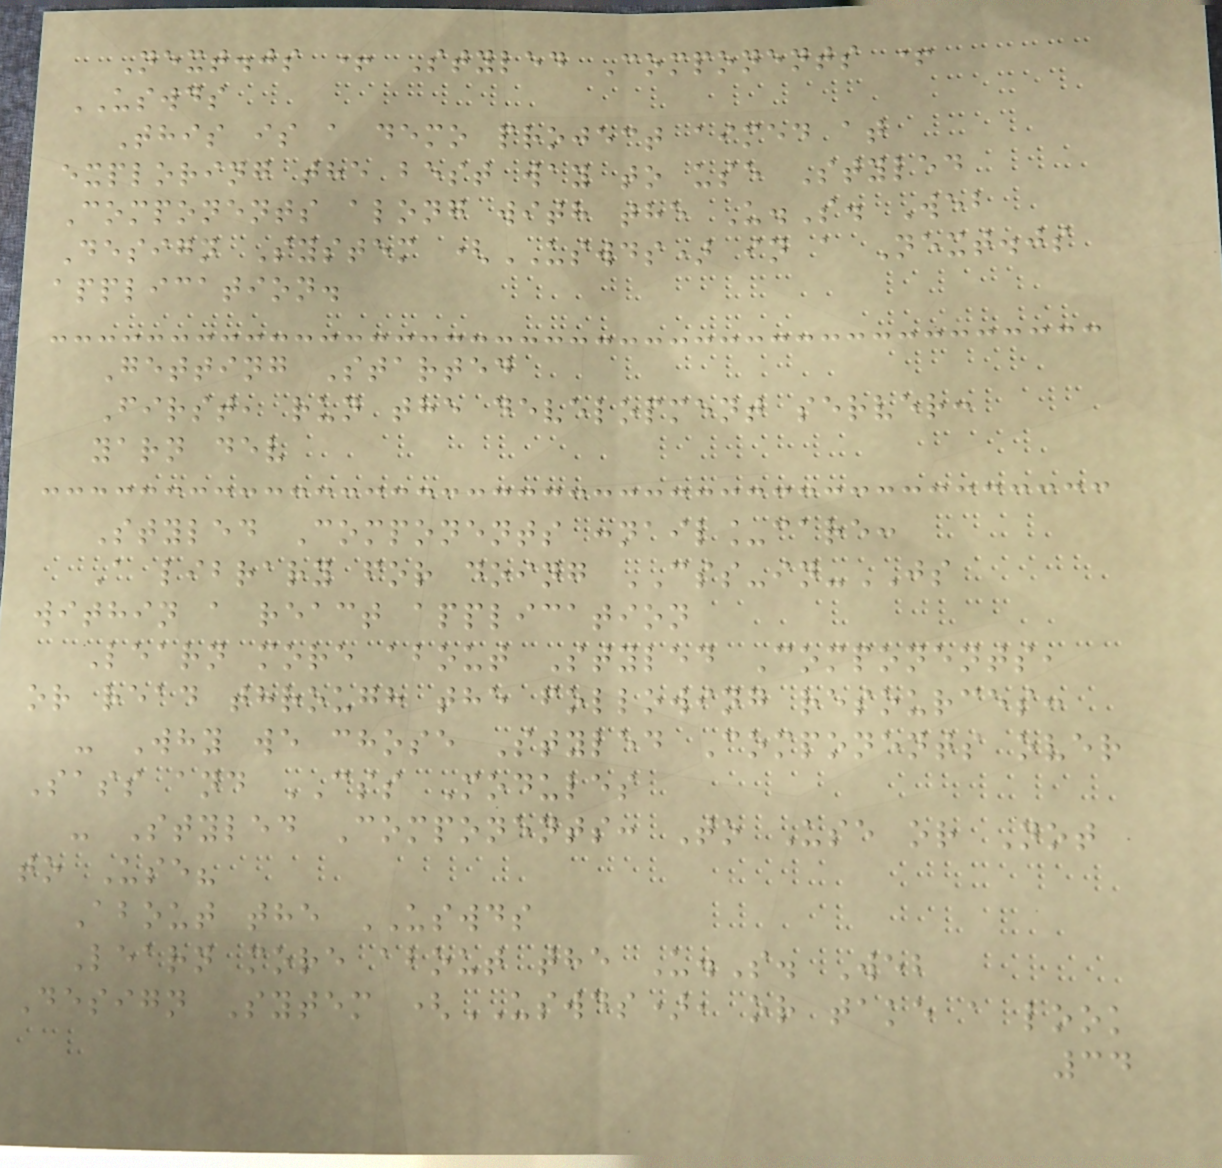Next.js + Styled Components +
USWDS
This is a demo project aimed at
exploring the best way to use Styled
Components along with the U.S. Web
Design System (USWDS) in a Next.js
application.
Getting Started
First, run the development server:
yarn dev
Styled Components :nail_care:
A library for doing CSS-in-JS
within a react application
Learn more about Styled Components,
or read through the following resources:
- Why we chose Styled Components over
Sass and CSS Modules
- Styled Components: To Use or Not
to Use?
About the USWDS
Learn more about the U.S. Web
Design Sytem (USWDS), or take a look
34
